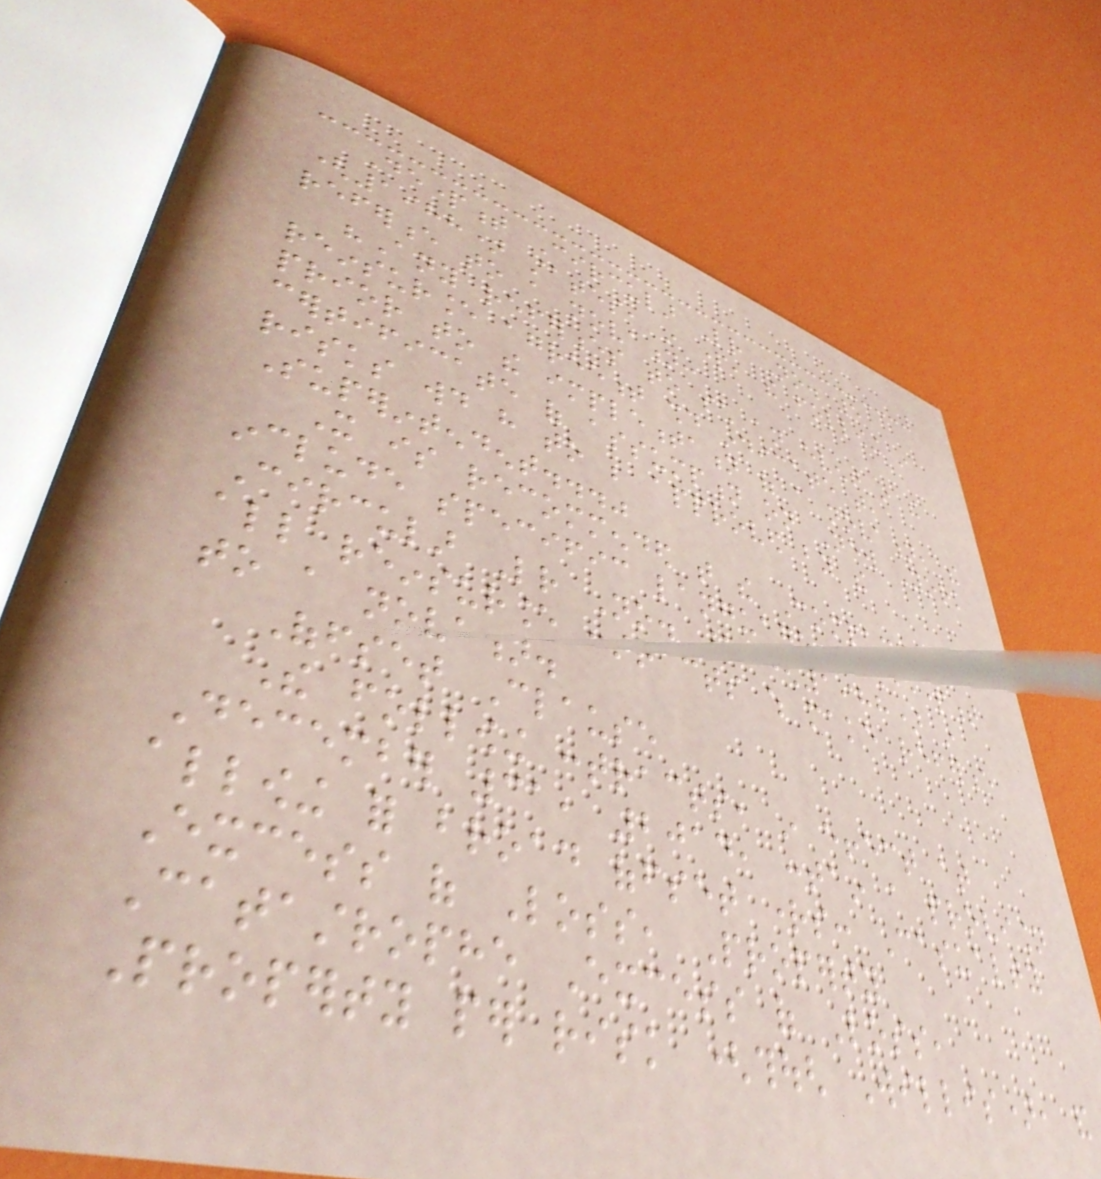Department Circular Letter No. 5
(1988) states, in part, the following in
reference to a novation:
"Any references to such an event in the
reinsurance agreement should indicate that,
prior to the implementation of a novation, the
certificate of assumption on New York
risks would have to be approved by the
Superintendent..."
It is recommended that the Company
include specific language from Department
Circular Letter No. 5 (1988) in
all reinsurance contracts which make reference
to a novation.
Offset Clause
The following contracts, in effect at
December 31, 2014, contain a provision
allowing for broad offset rights: Casualty
Excess of Loss, Property
Catastrophe Excess of Loss,
Property per risk (though Willis), and
